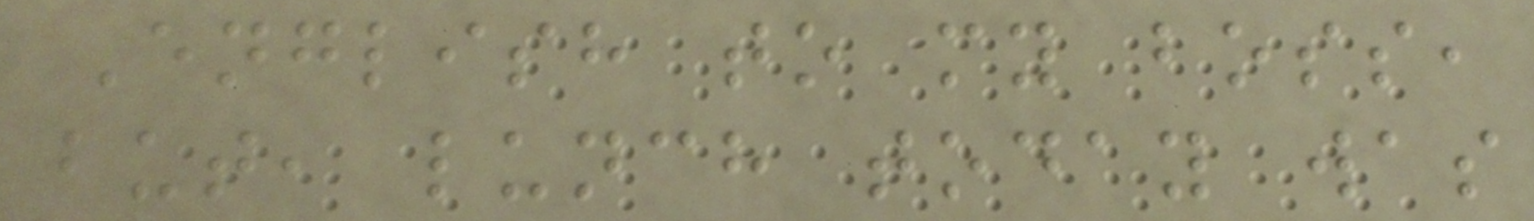English to my boss,
but, lunch today was
